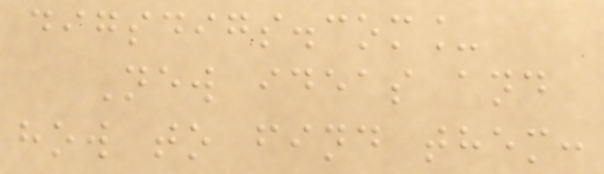digsdigs.com_
New ideas and
how to find them:
